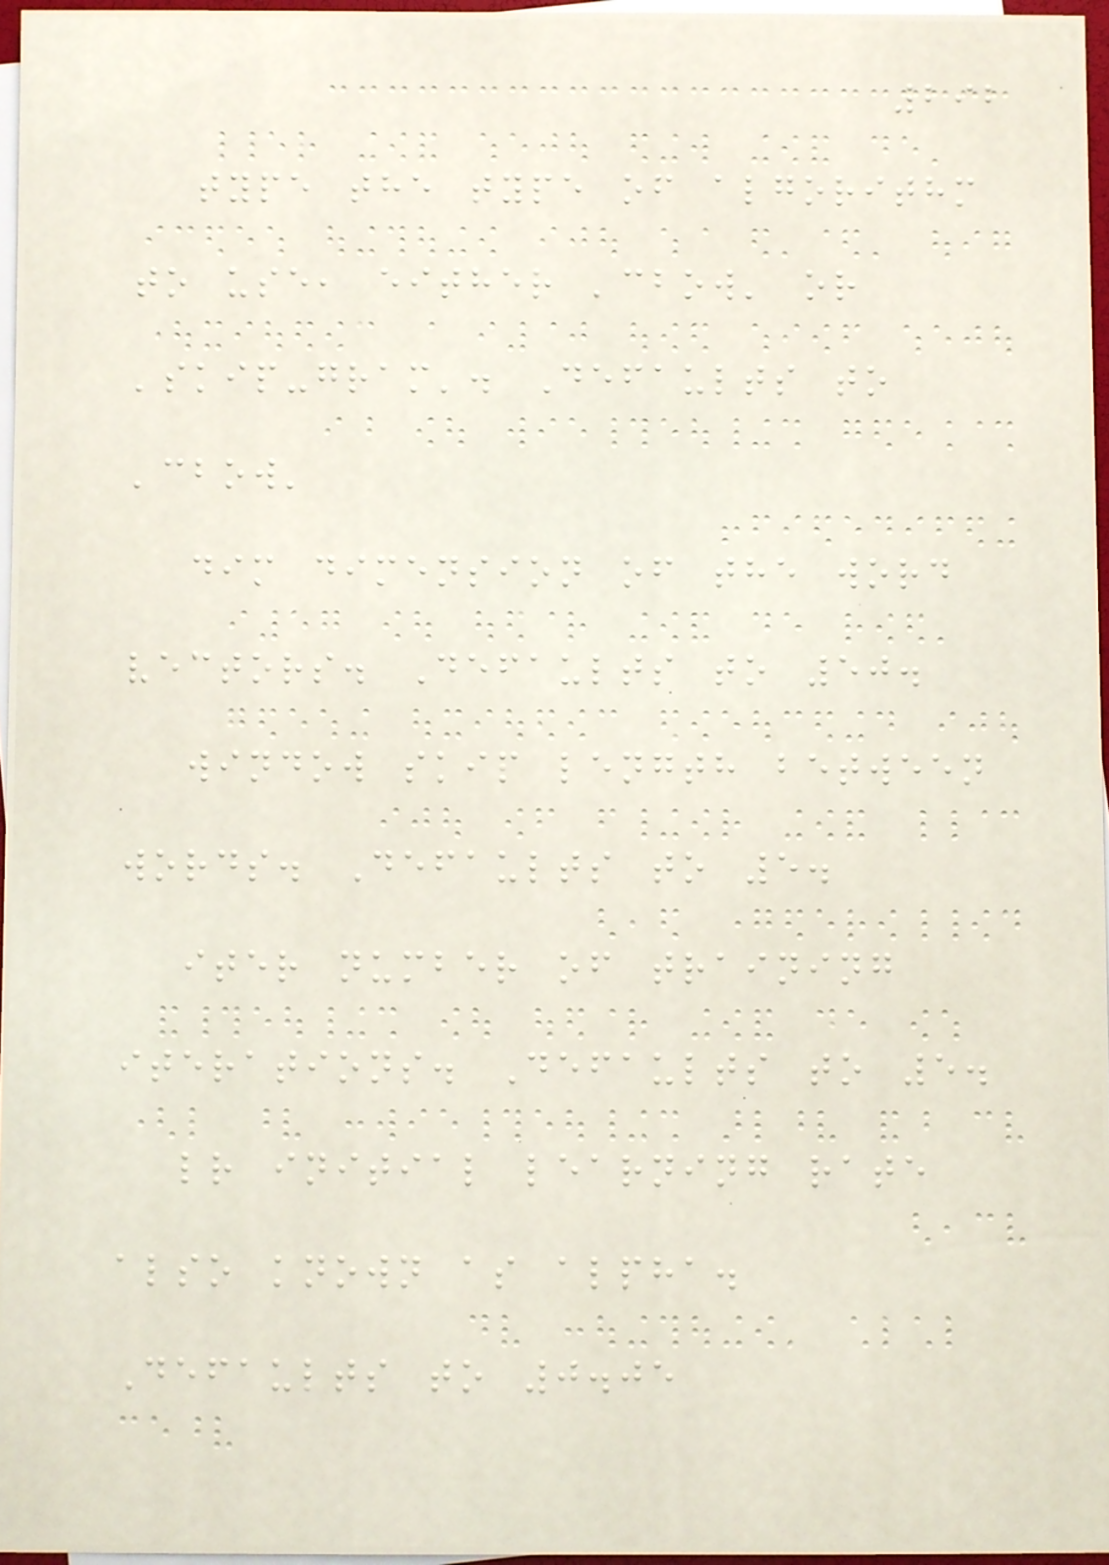292
type the type of algorithm
to use, either 'cbow' or
'skip-gram'. Defaults to
'cbow'
dim dimension of the word
vectors. Defaults to 50.
window skip length between
words. Defaults to 5.
iter number of training
iterations. Defaults to 5.
lr initial learning rate
also known as alpha.
Defaults to 0.05
